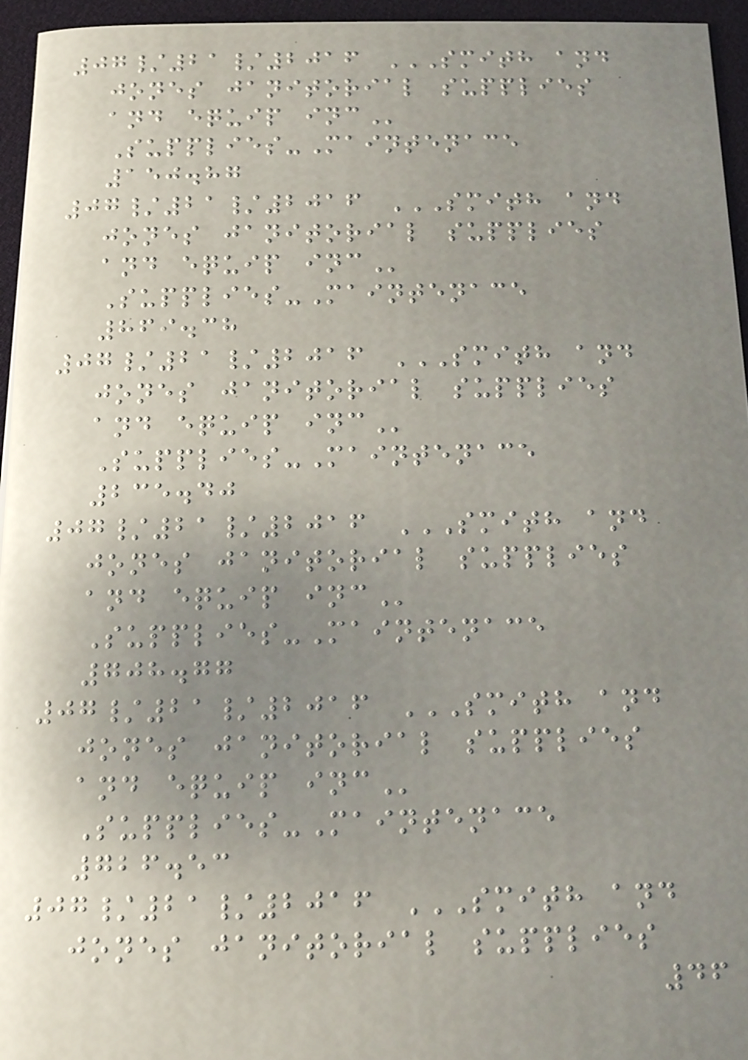07/21/2016 SMITH AND
JONES JANITORIAL SUPPLIES
AND EQUIP INC
Supplies-Maintenace
150.87
07/21/2016 SMITH AND
JONES JANITORIAL SUPPLIES
AND EQUIP INC
Supplies-Maintenace
869.38
07/21/2016 SMITH AND
JONES JANITORIAL SUPPLIES
AND EQUIP INC
Supplies-Maintenace
235.40
07/21/2016 SMITH AND
JONES JANITORIAL SUPPLIES
AND EQUIP INC
Supplies-Maintenace
708.77
07/21/2016 SMITH AND
JONES JANITORIAL SUPPLIES
AND EQUIP INC
Supplies-Maintenace
726.53
07/21/2016 SMITH AND
JONES JANITORIAL SUPPLIES
46
